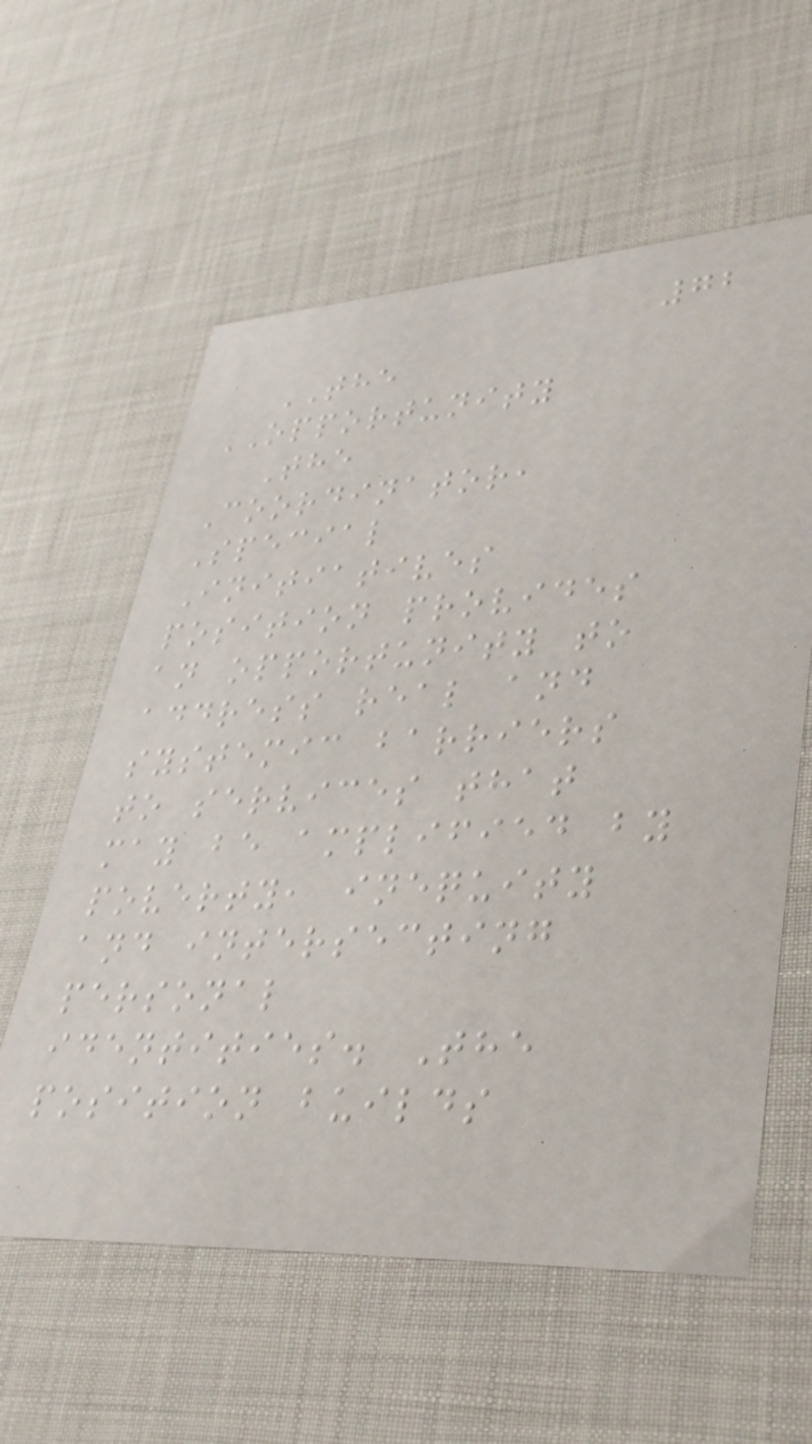72
THE
OPPORTUNITY
The
Coordinator,
Special
Initiatives
position provides
an opportunity to
address real and
systemic barriers
to services that
may be amplified by
poverty, inequity
and intersecting
personal
identities. The
position builds
